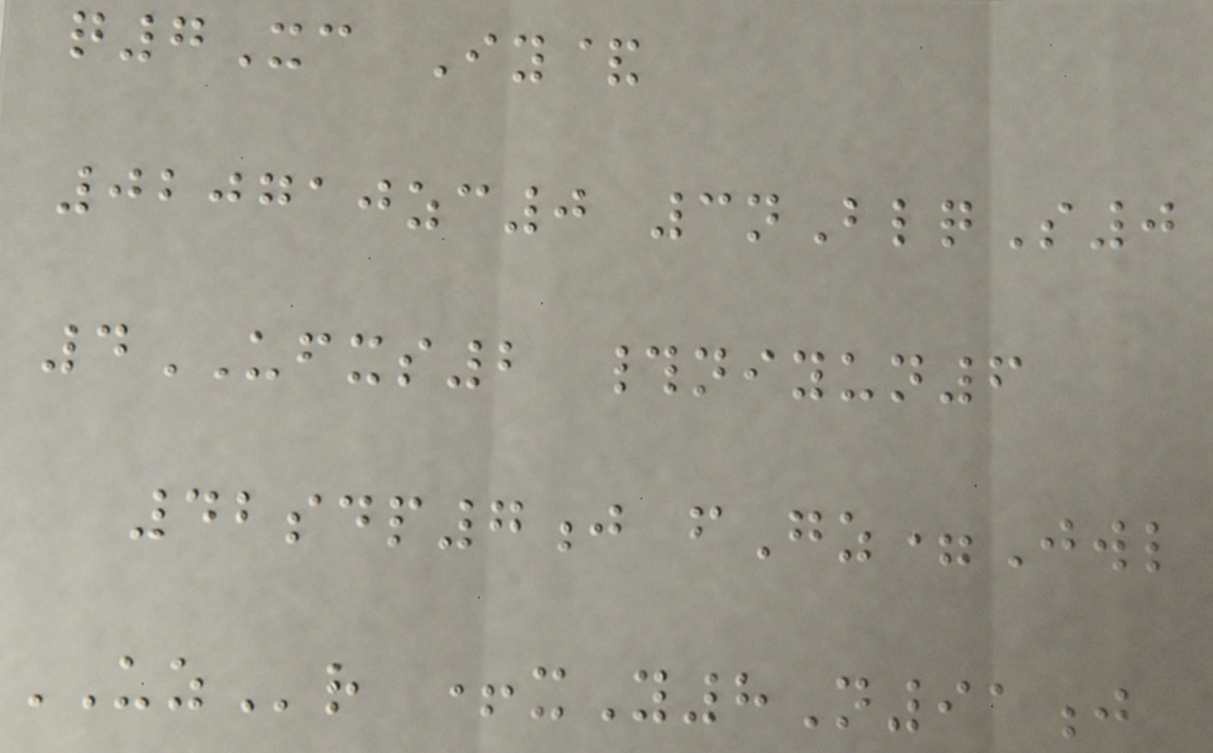q7Xc Iy&
020710zc0 3nBlqS0
4UFXS2 #niyun6
42sdp7j fGz=Jwl
UZr +xY8N91j
